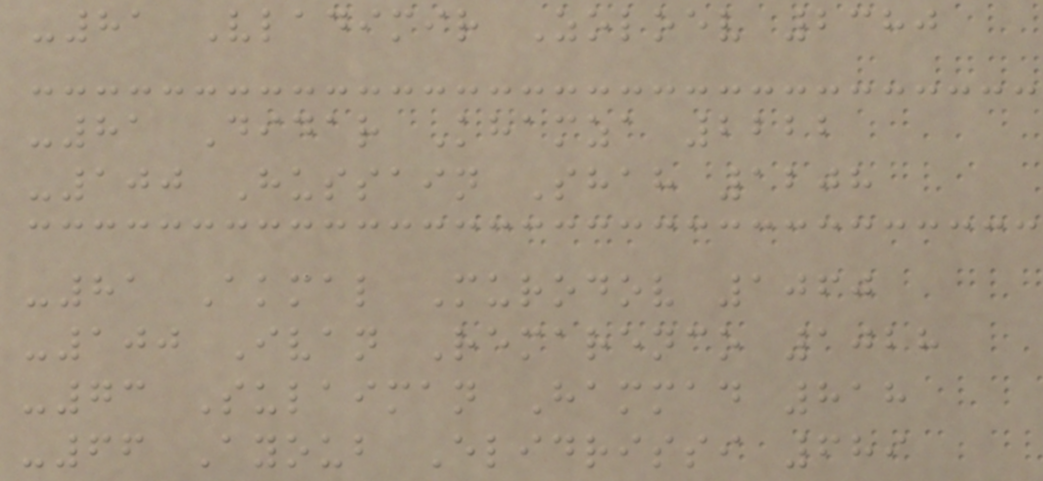-81 Vladimir Zoloev 2380
-81 Didar Khamza 2222
-100 Hussain Shah 1208
-81 Akmal Murodov 1060
-100 Ivan Remarenco 1028
-73 Sulaiman Hammad 818
-66 Ayoub Elidrissi 689
